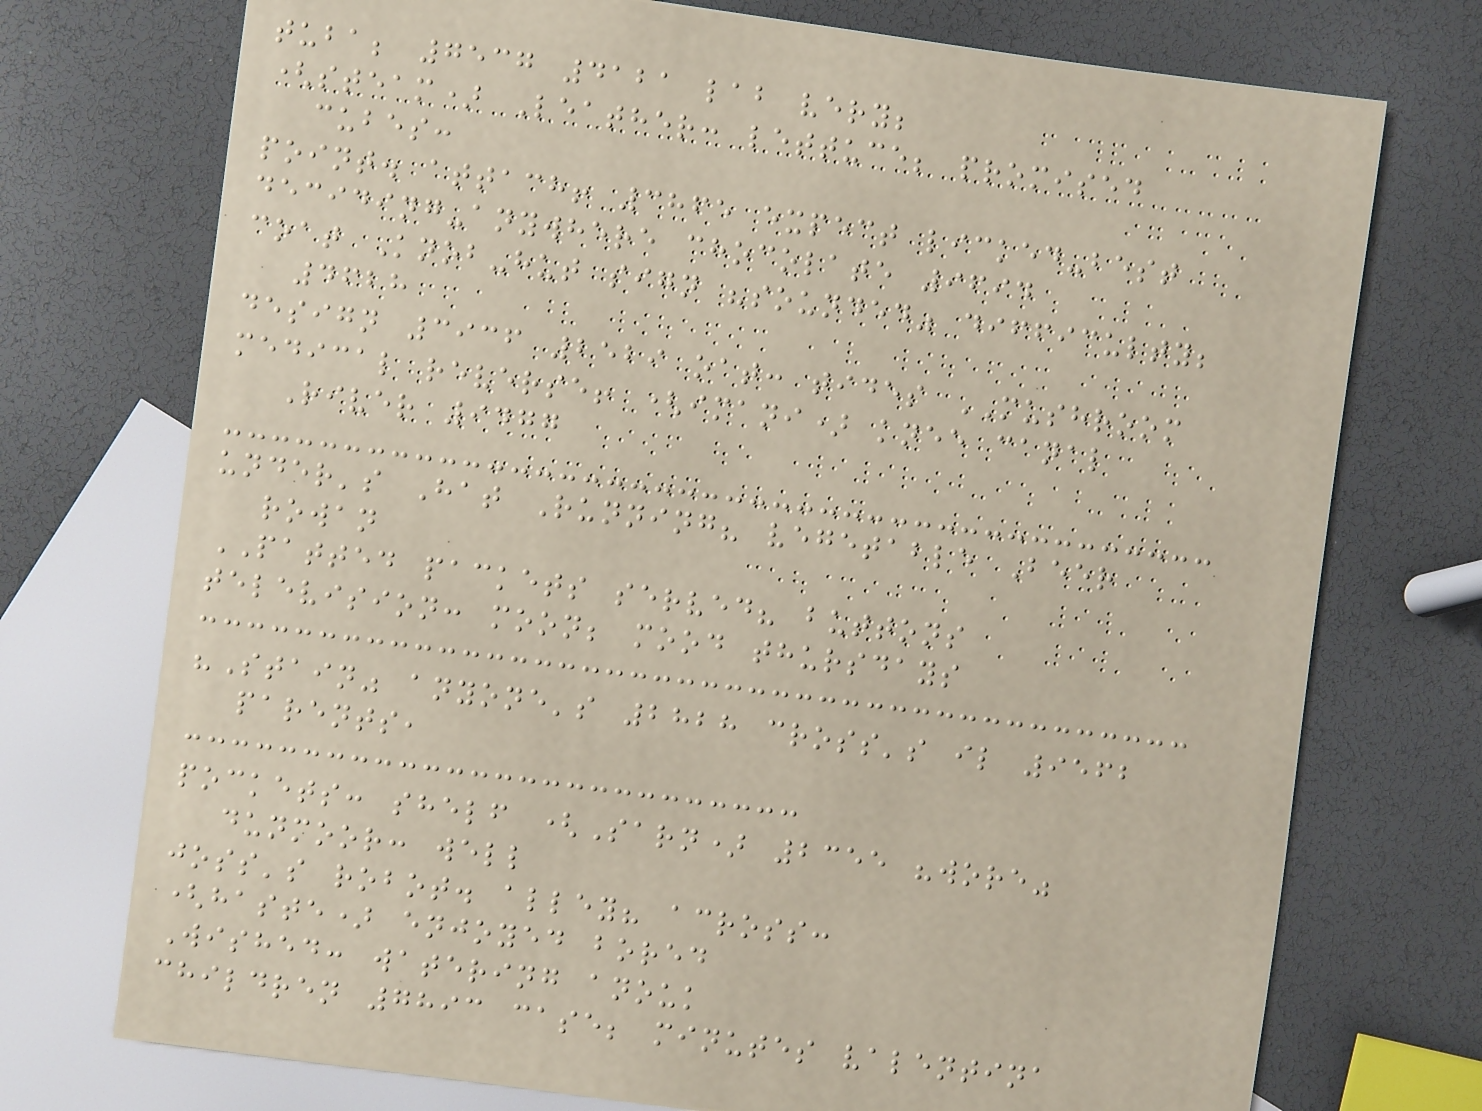tuba; 7537 4121 lab very;
(steam) Leather: lettuce; promised
cubes:
point. attach! 3865 expect licked-best
deciding-anywhere chocolate 9694
coat Knob-hut sign "sounded" difficulty;
4628
design 3936 2529 oat: tides MUSHROOM
medical reverse! (imani) knee canal
River 9477
under's Hat Running? vegetable Beer
rowan
PATTED packets served? buttons
television: moon; mood thursdays
"Stain" anyone's 2828 cross's il 9562
parents,
pockets: shelf (Sarn) 2355 "wore"
dunmoor: well
joss's robot. alley? across:
(haste) enjoyed bored
Wished: watering anouk
children 7893 case; minutes valentina
